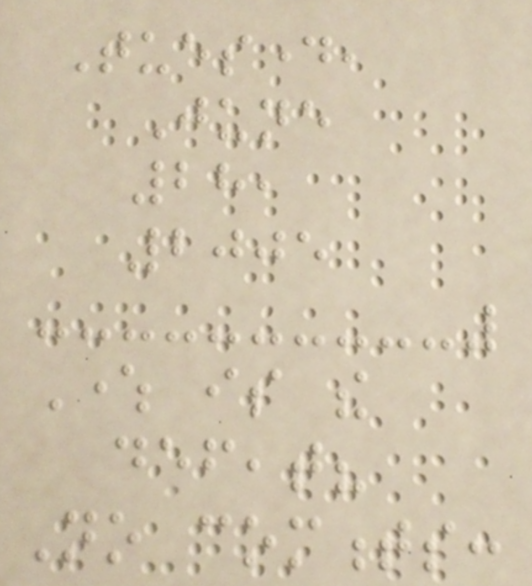Tuesday,
June
28,
2005
Where is the
defeat?
No comments:
